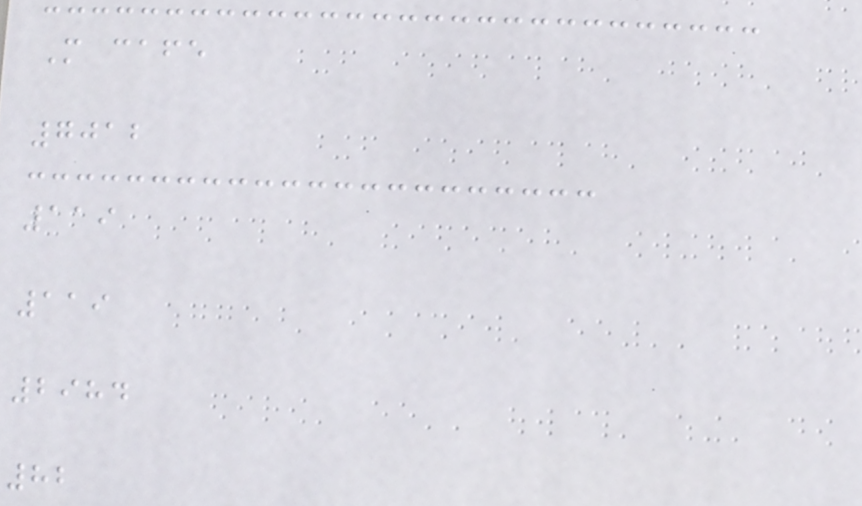M cafe
7012
119
119
2984
82
